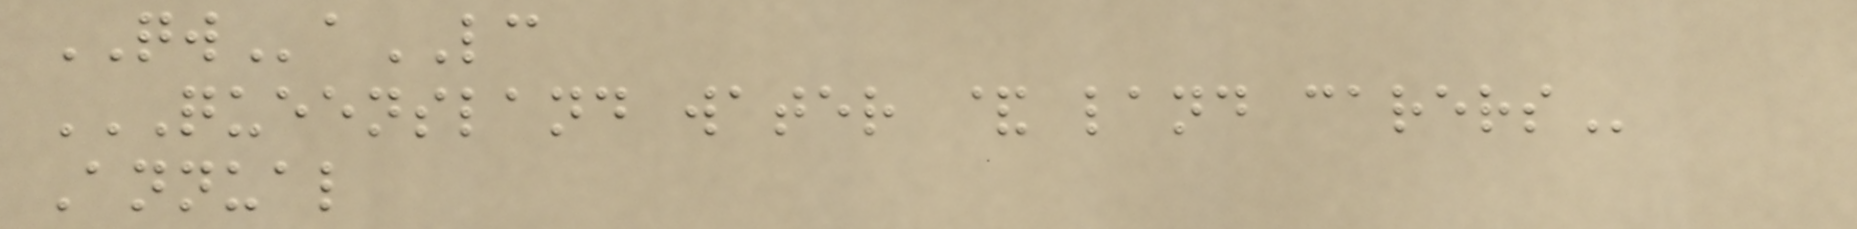QWaLC
QUEENSLAND WATER & LAND CARERS
Annual
